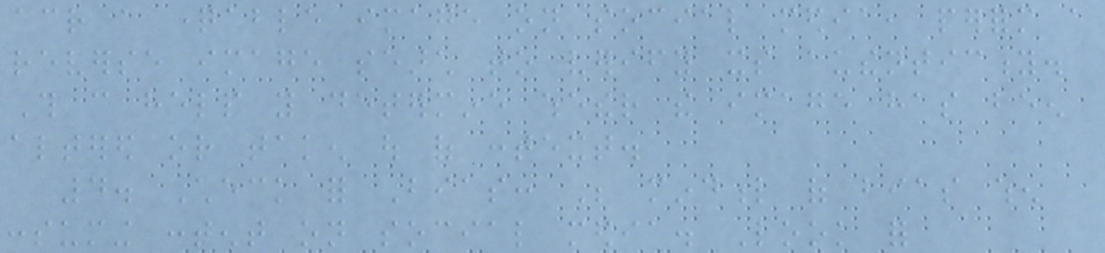across a questionable image on social media, perform a
reverse image search to verify its authenticity.
This can help you determine whether the image has been
altered or taken out of context.
4. Check for Bias: Be mindful of bias when
consuming content on social media. Look for
